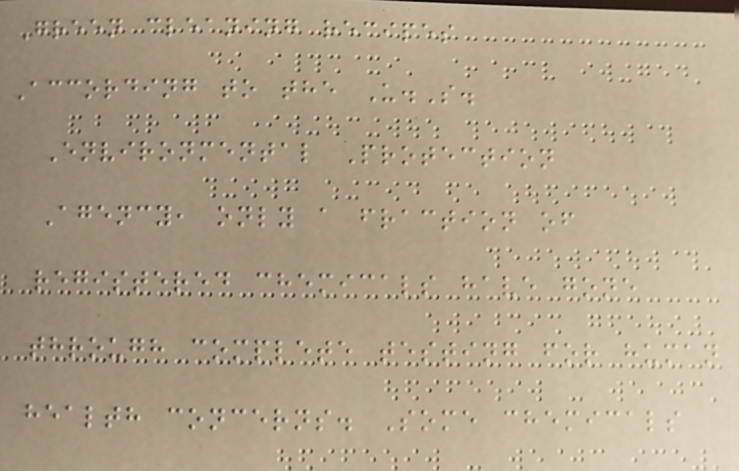Green cleaning recipes
According to the U.S.
Environmental Protection
Agency, only a fraction of
registered chemicals have gone
through complete testing for human
health concerns. Some chemicals
